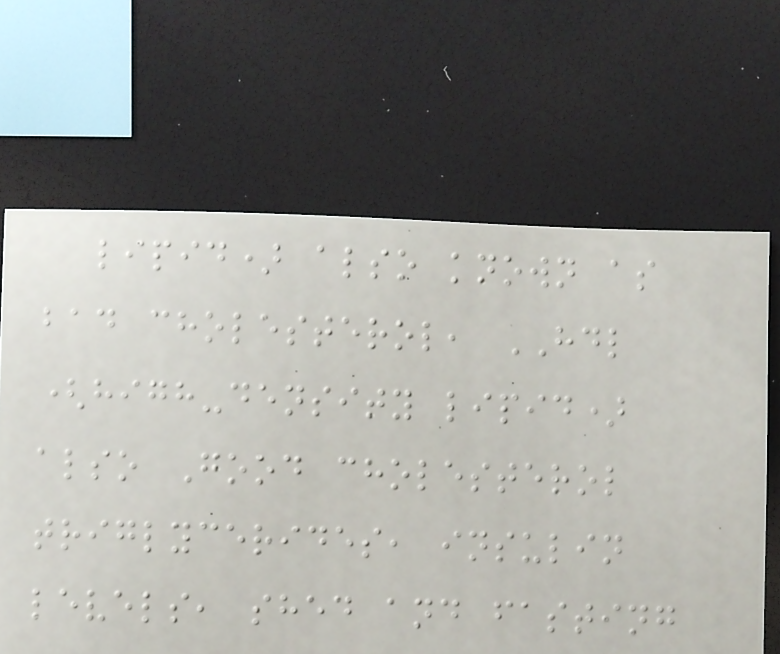lipid) also known as
bad cholesterol, HDL
(high-density lipid)
also Good cholesterol
triglycerides, insulin
levels, shed and fasting
